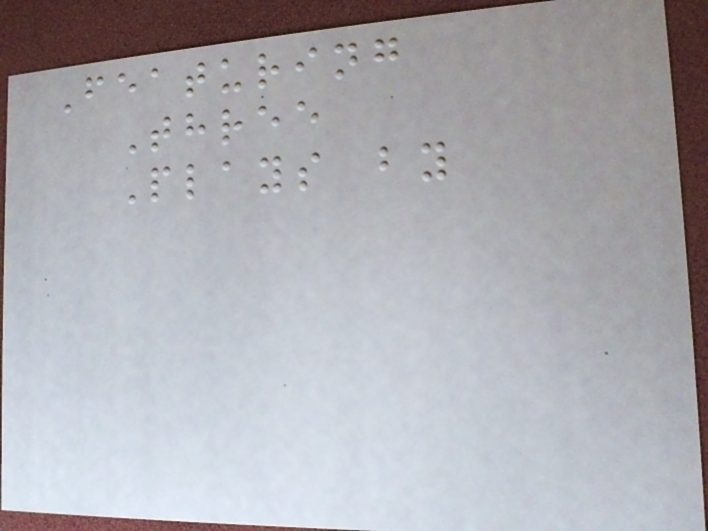Featuring
Three
Plays by
